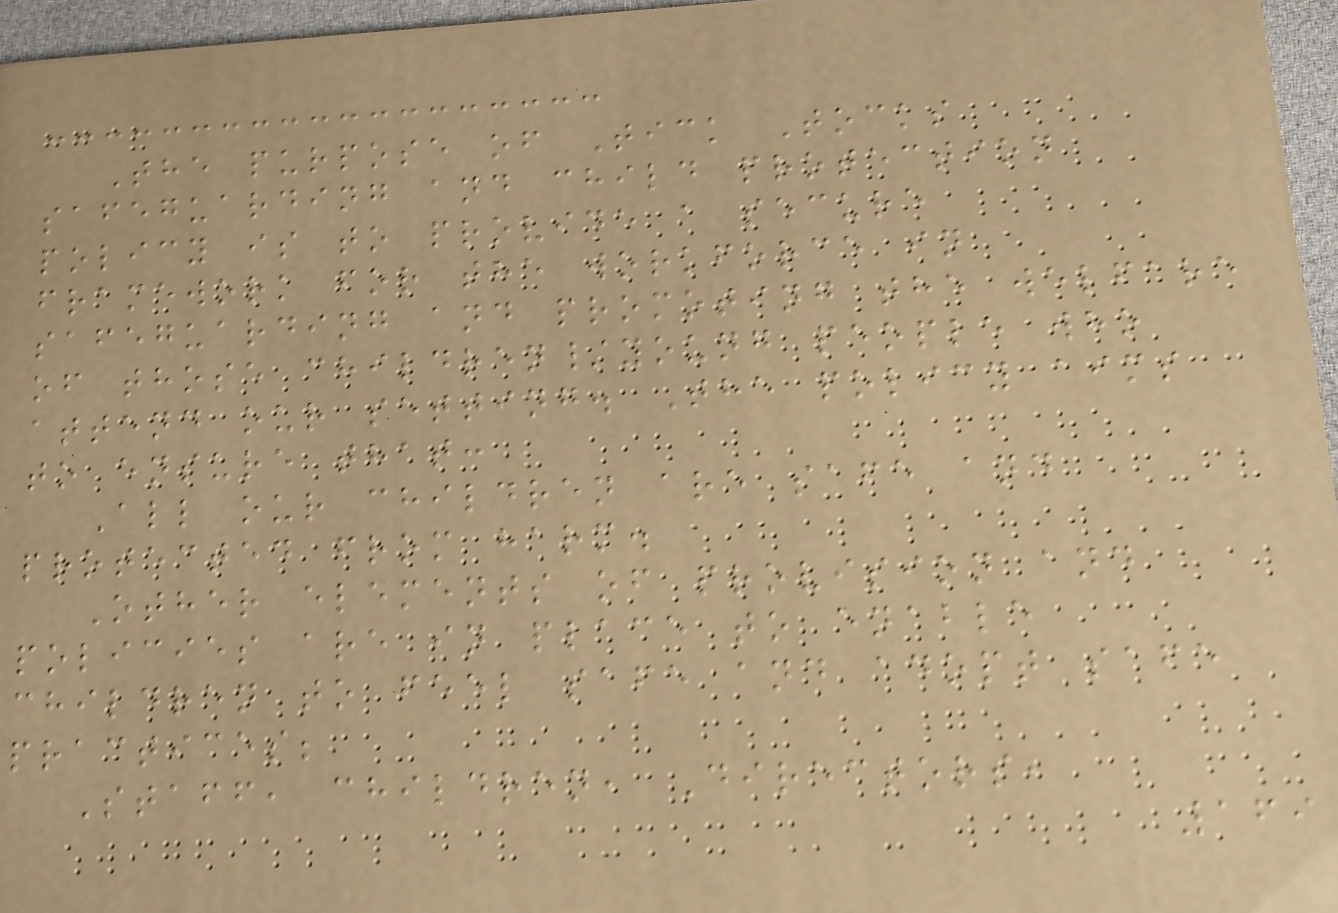The purpose of Tick Tocks
safeguarding and child protection
policy is to provide a secure
framework for the workforce in
safeguarding and promoting the welfare
of those children/young people who
attend our setting. The policy aims
to ensure that:
All our children are safe and
protected from harm.
Other elements of provision and
policies are in place to enable
children to feel safe and adopt safe
practices;
Staff, children, Directors,
169
